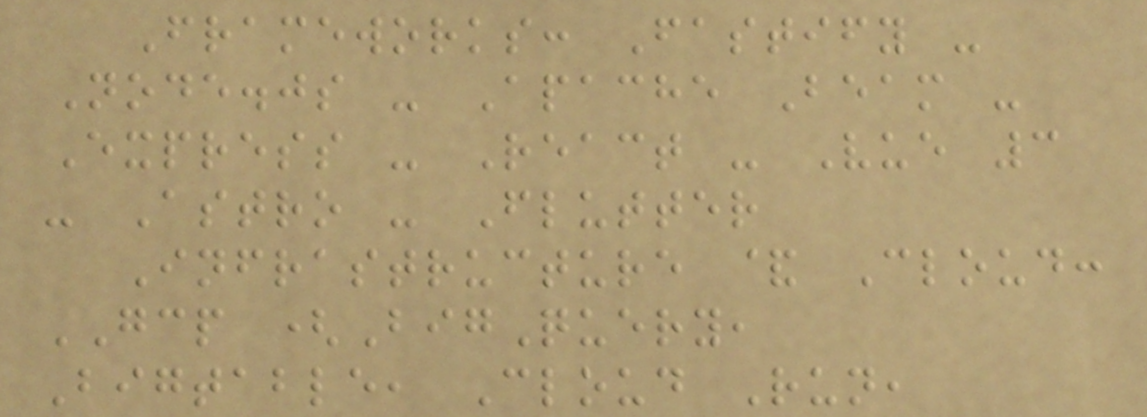Frameworks: Fastify -
Node.js - Apache Beam -
Express - React - Vue 3
- Astro - Flutter
Infrastructure & Cloud:
GCP (BigQuery,
Bigtable, Cloud Run,
